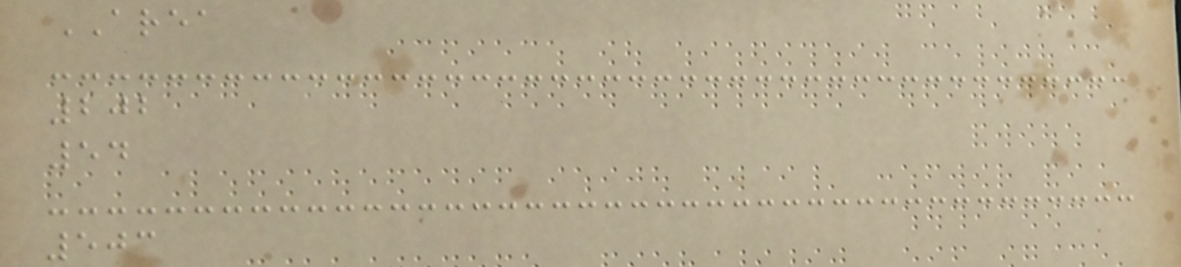AREA
202
54
503
